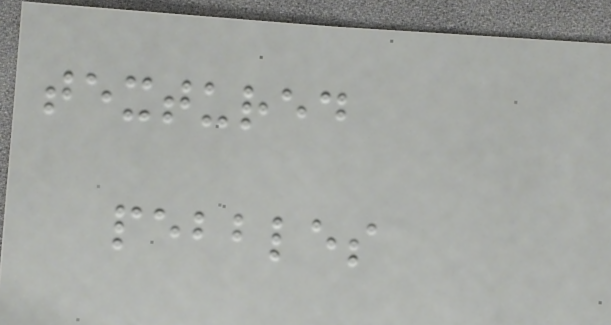textured
pebbles
